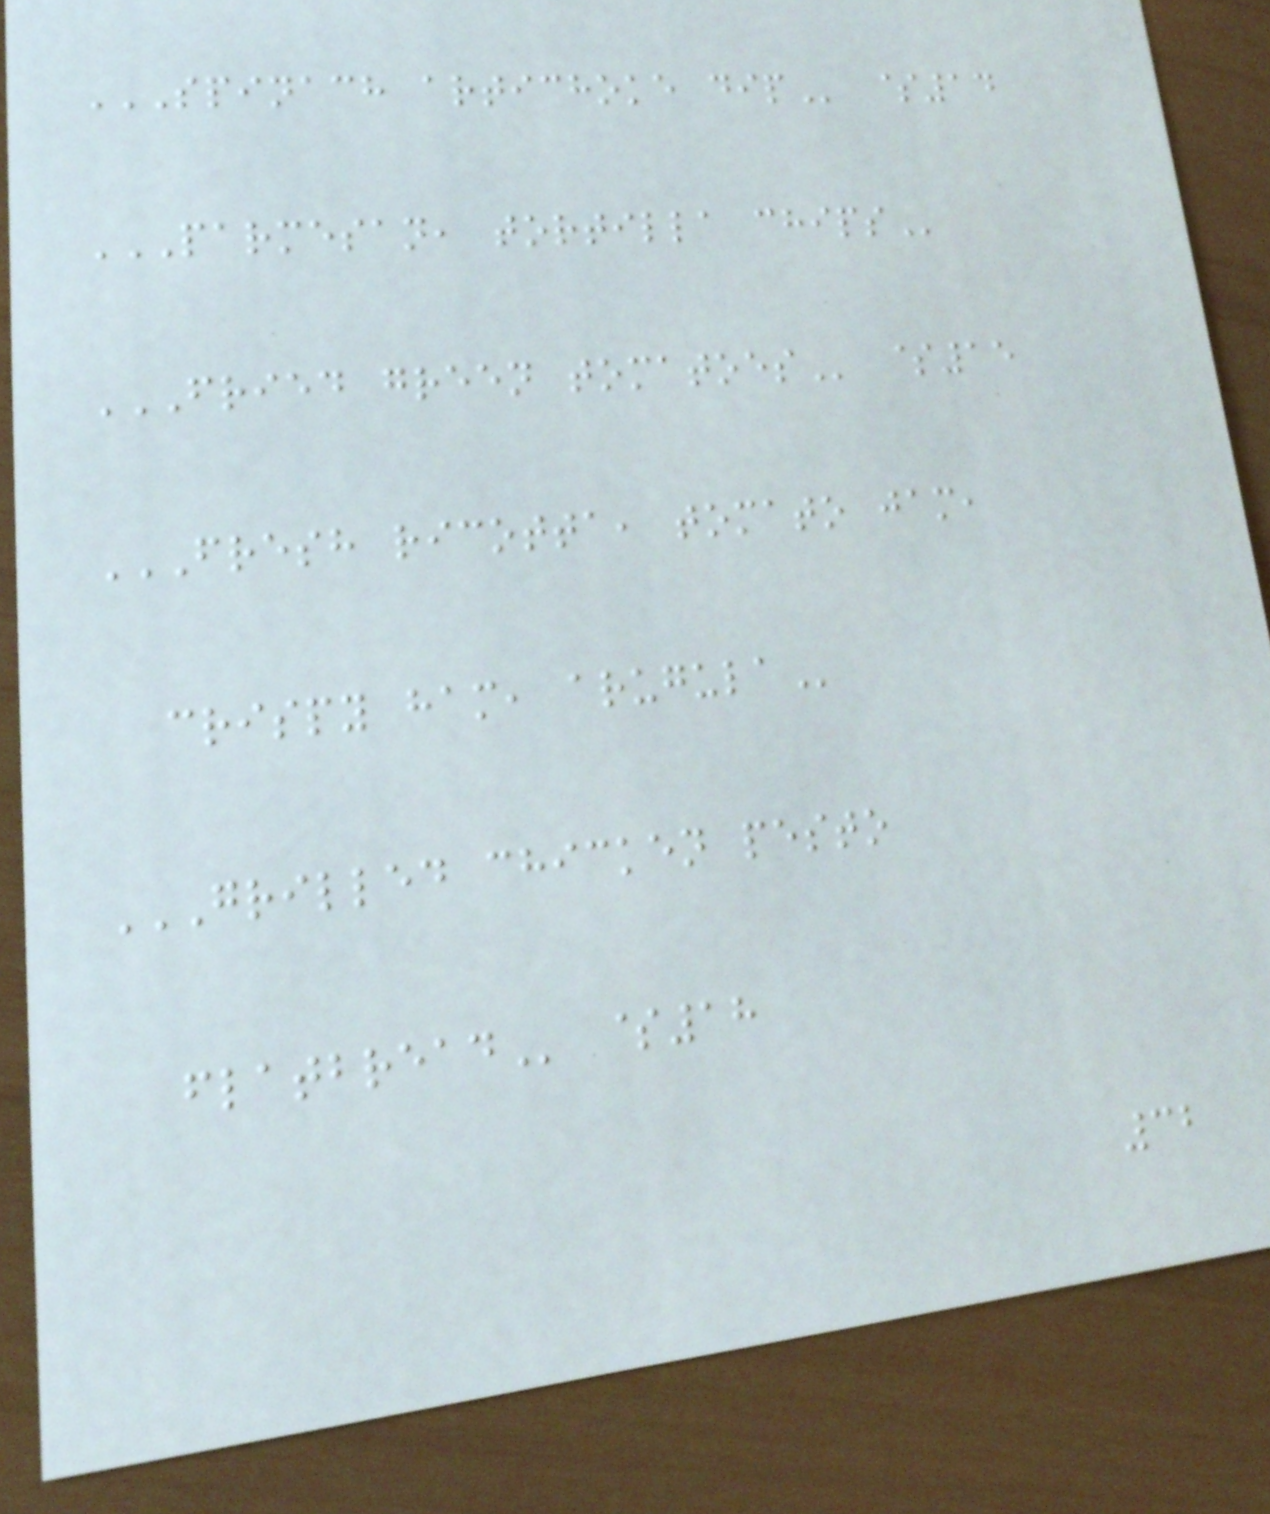SPINACH ARTICHOKE DIP $14
PARMESAN, TORTILLA CHIPS
FRIED GREEN TOMATOES $15
FRESH RICOTTA, TOMATO JAM,
CRISPY HAM, ARUGULA
GRILLED CHICKEN PESTO
FLATBREAD $18
32
